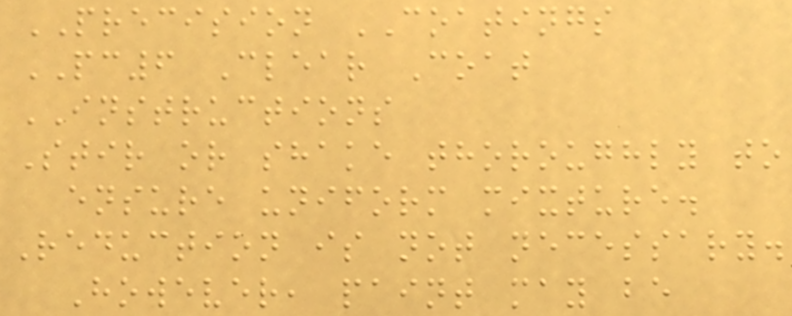PRECISION COATINGS
PC6 Clear Coat
INSTRUCTIONS
Stir or shake thoroughly to
ensure uniform mixture.
Reduction is not necessary.
However, paint may be
